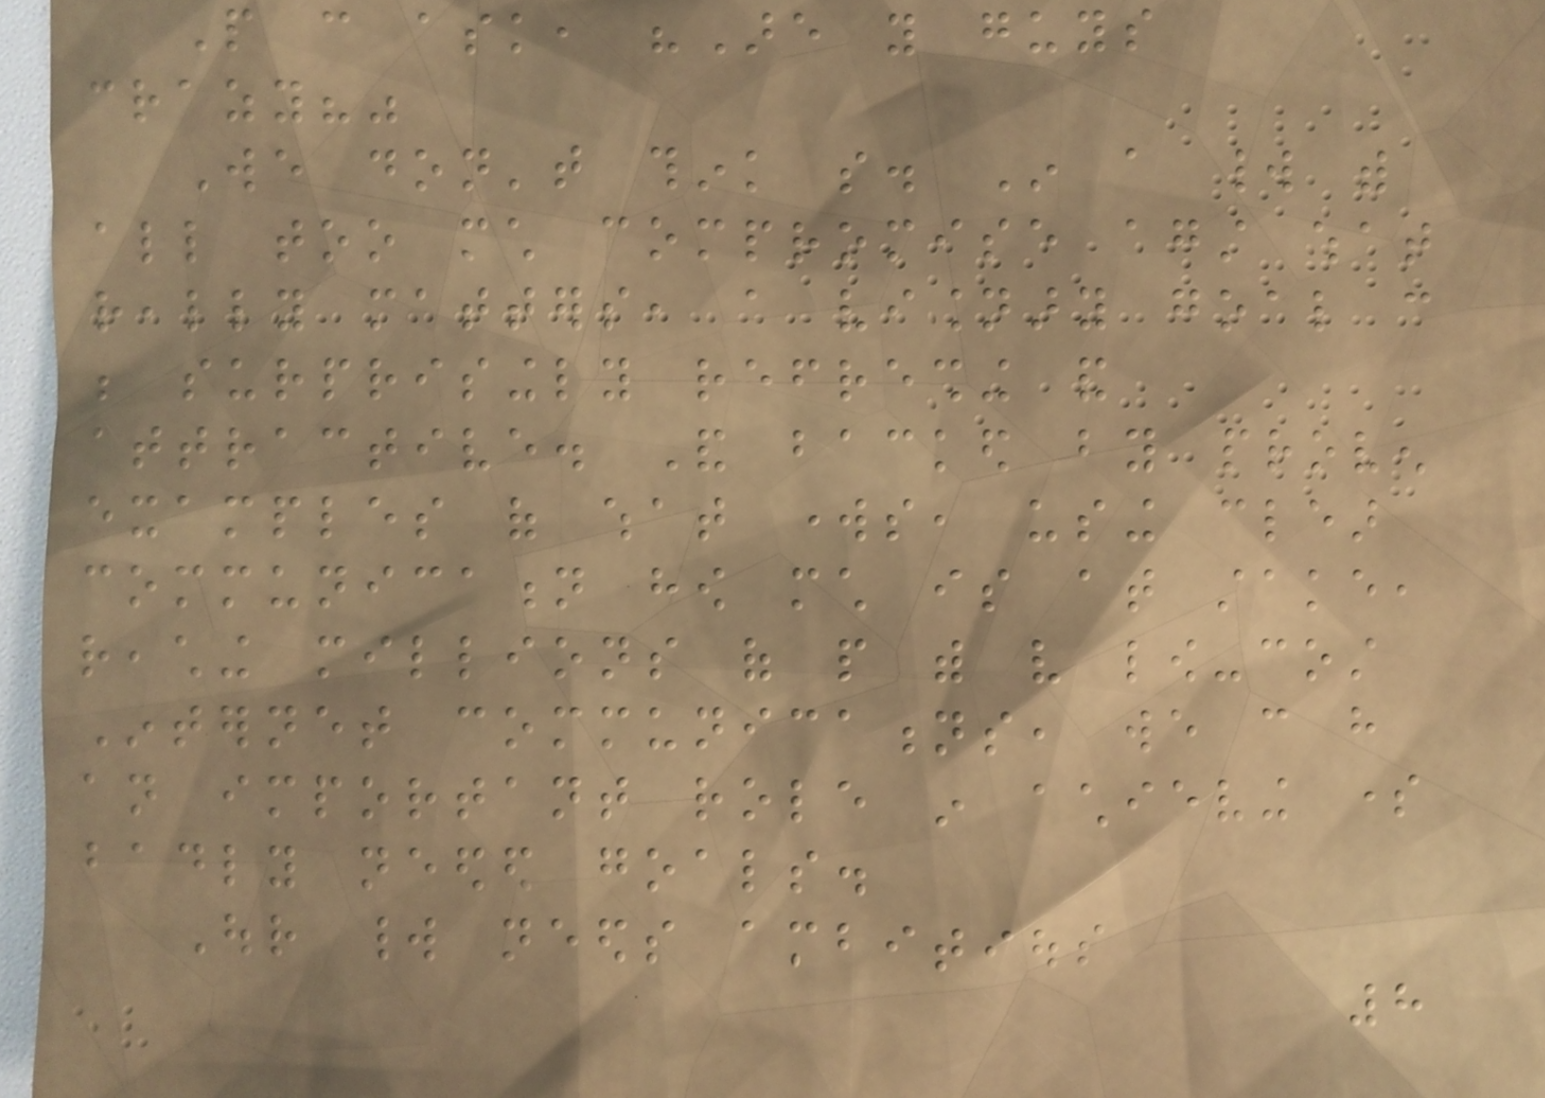People can ask, "Are you guys
crazy?"
We don't think so. In a world with
all too much compromise against what
really matters, a visionary goal can
be surprisingly refreshing and
attractive. And backed by proven
examples of what works, using clear
communication how much is at stake,
reaching millions of people with very low-cost
Internet communications, we can have
an important role in achieving some
badly needed goals.
Our world needs ambitious
8
